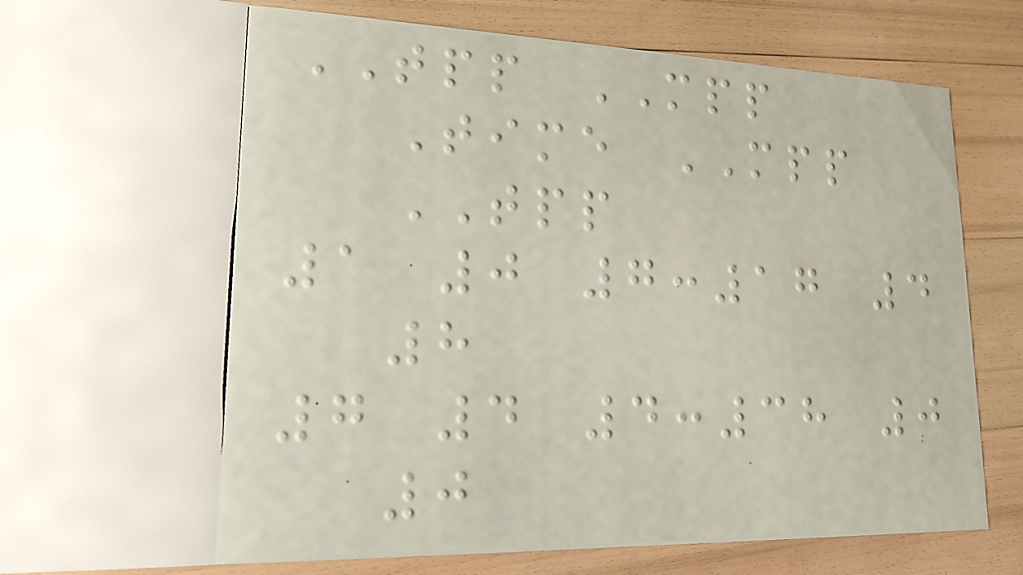TPP MPP
Time MPP
TPP
1 0 7:17 4
8
7 4 4:38 0
0
